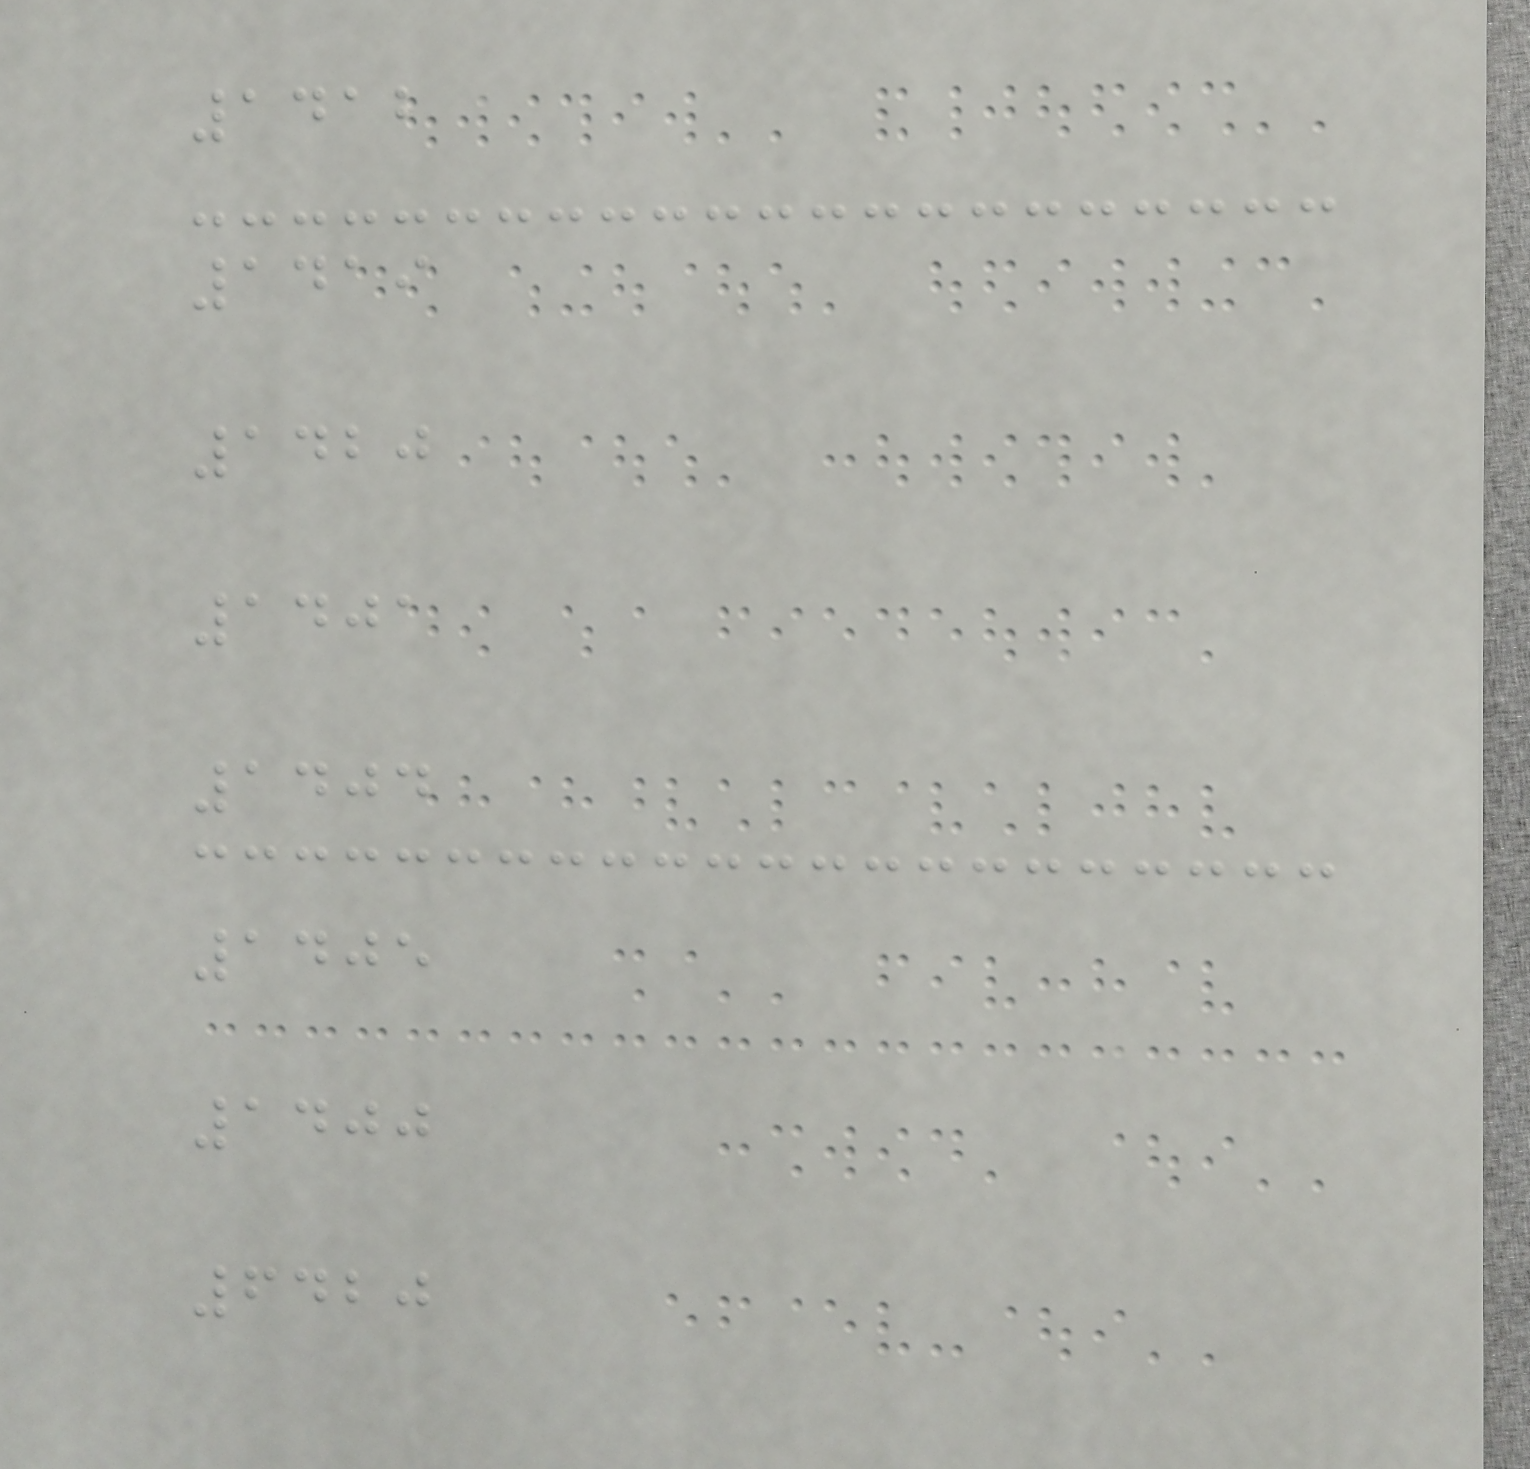1412
1419
1420
1401
1404
1405
1400
6420
